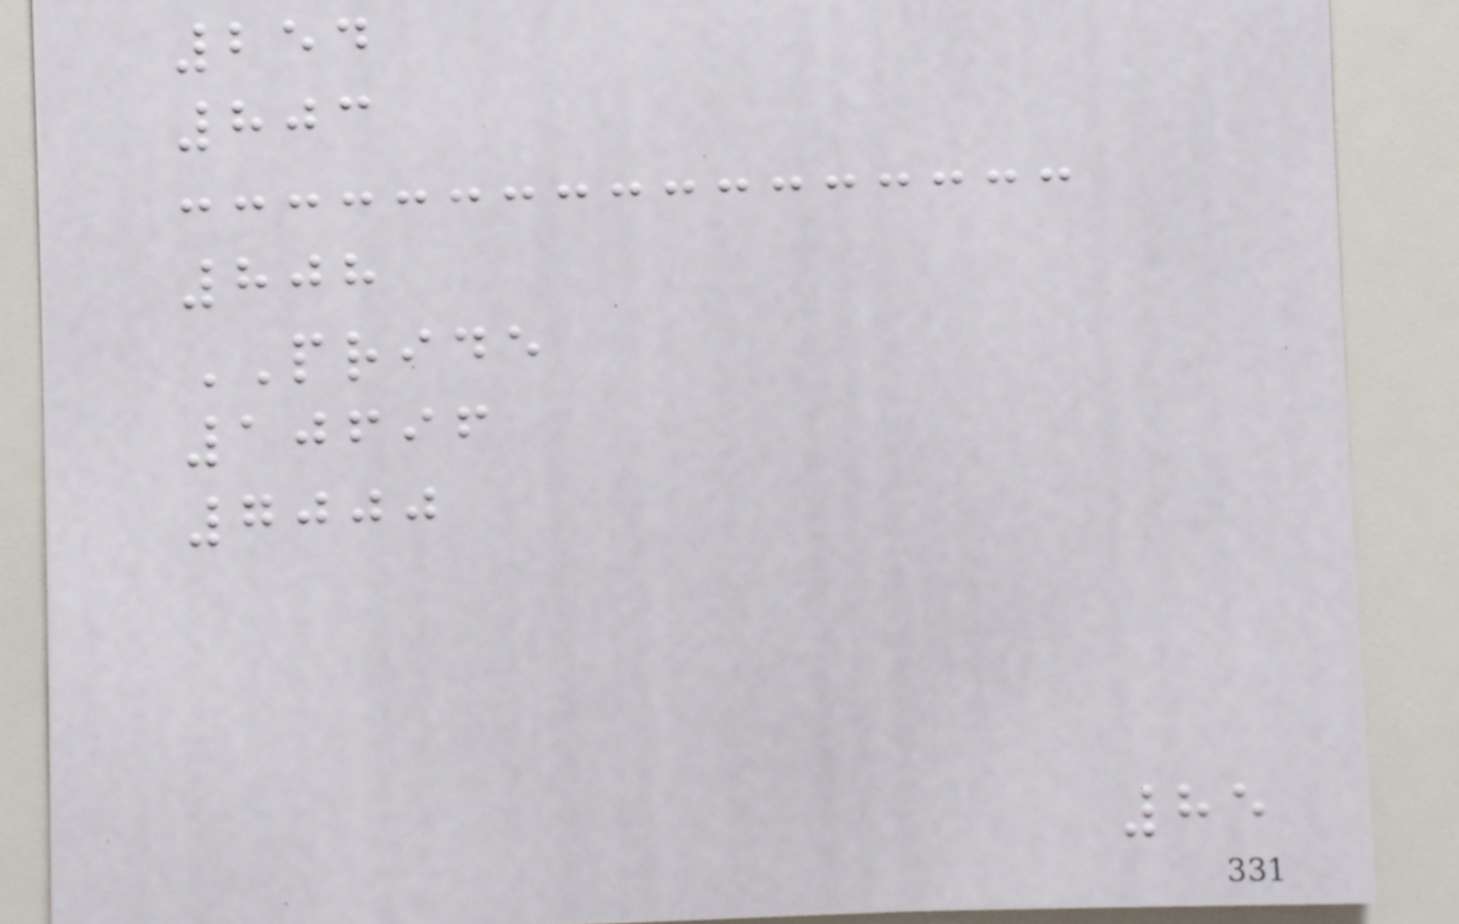254
803
808
PRIDE
10696
7000
85
